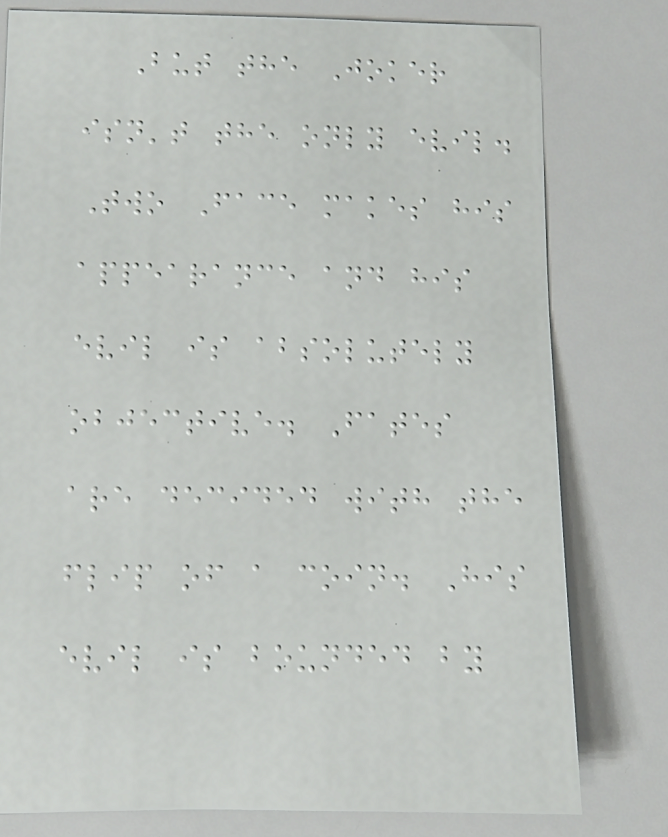But the Joker
isn't the only evil.
Two Face makes his
appearance and his
evil is absolutely
objective. Fates
are decided with the
flip of a coin. His
evil is bounded by
